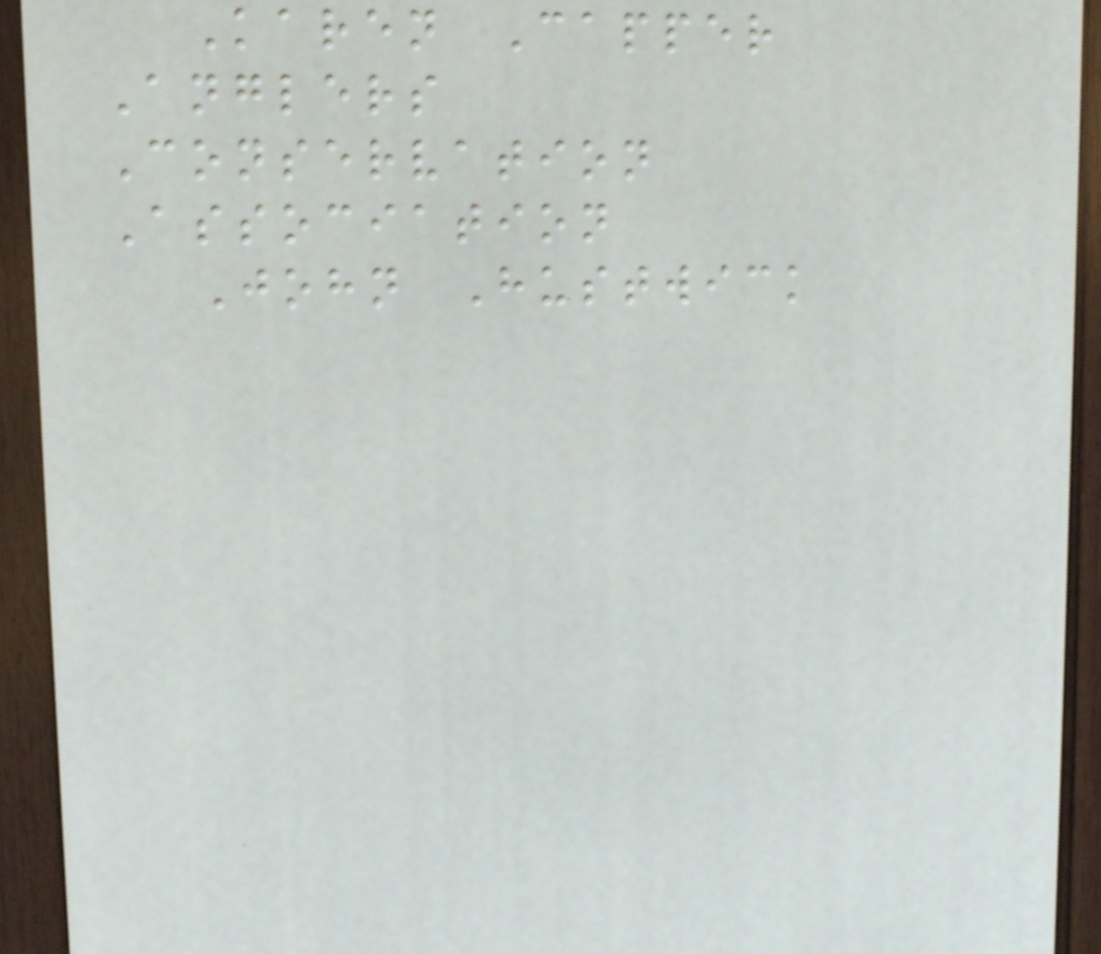Karen Capper
Anglers
Conservation
Association
John Hustwick
